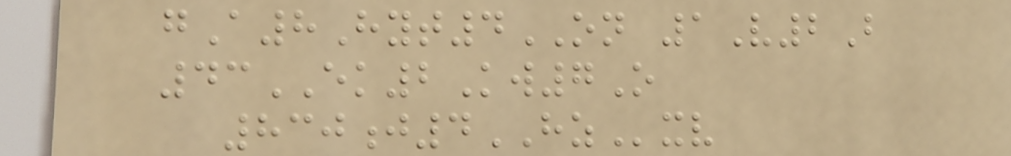gA8Hyt4ON 1V2B
43EK2Kw7O
830j4HZxv
